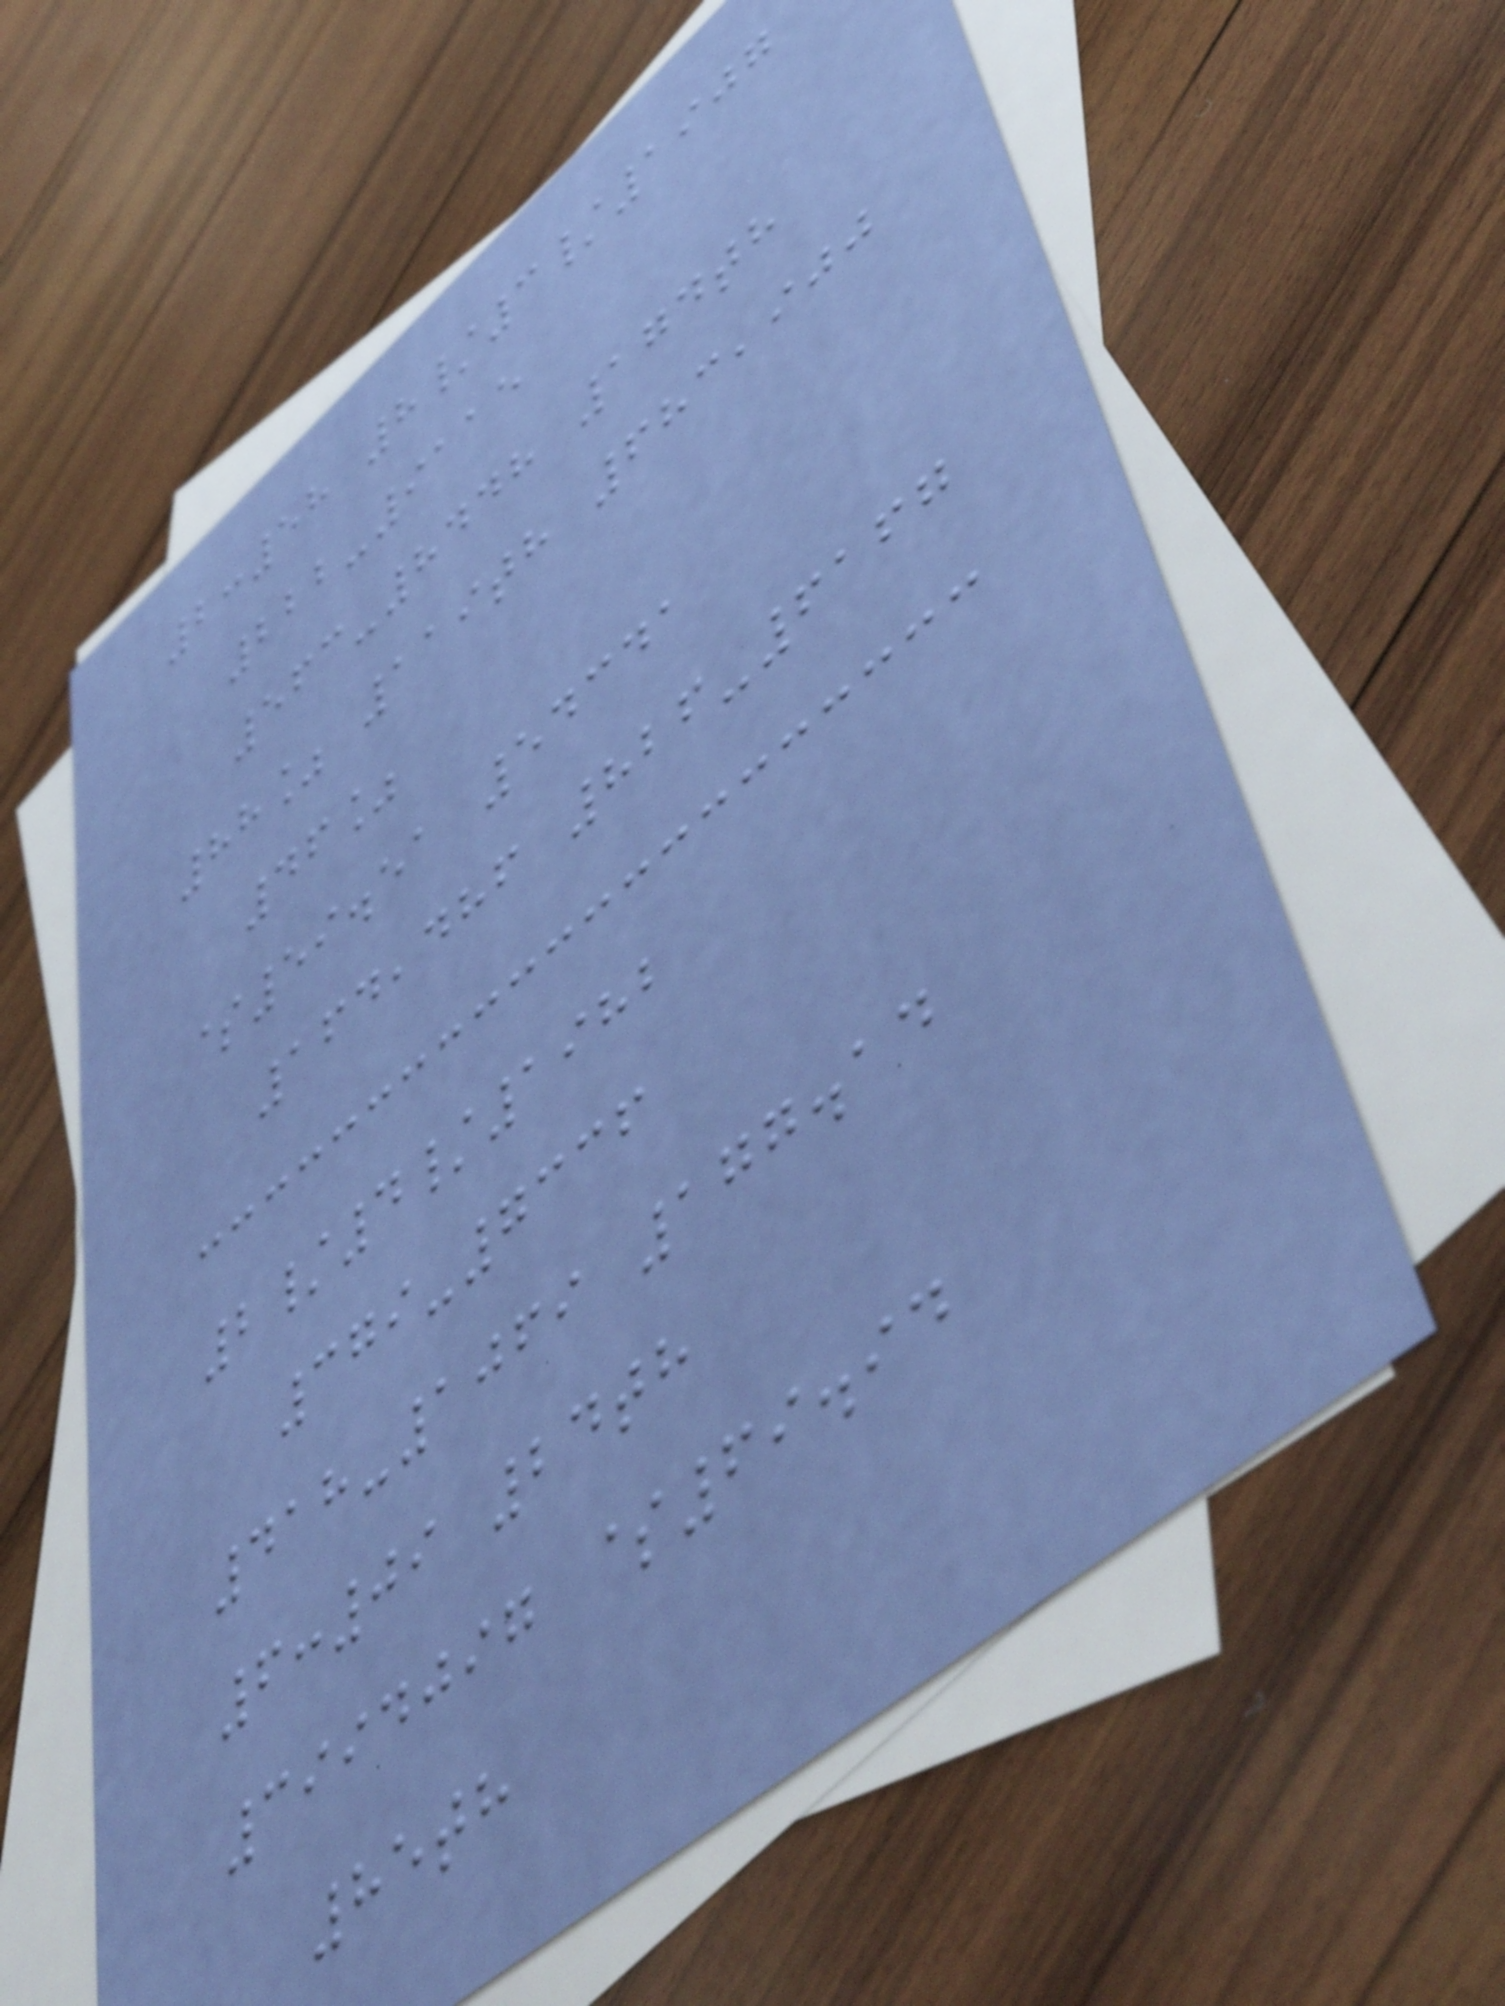2:58 8/3/1907
222-9115
563-8448 174th
88% 119th 683,900
46%
$59.51 54341
164,486 826-6167
2/4/1982
379-7336
418-1069 177.14
6:09 24th
3994097 $69.94
85th
